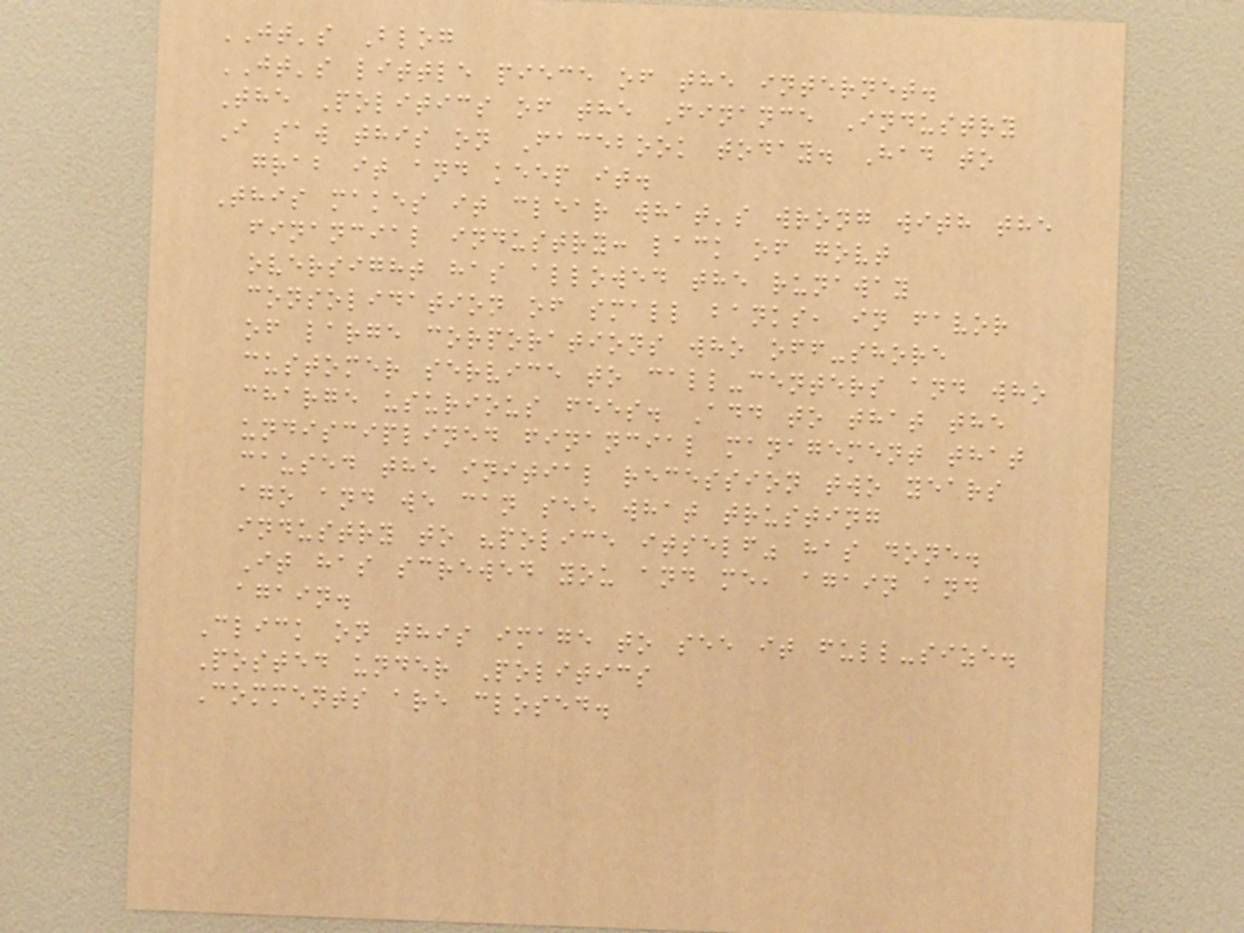JT's Blog
JT's little piece of the internet.
The Politics of the Finance Industry
I saw this on Facebook today. Had to
grab it and keep it.
This makes it clear what's wrong with the
financial industry: lack of govt
oversight has allowed the runaway
consolidation of small banks, in favor
of large corporations who off-shore
customer service to call-centers and who
charge usurious fees. Add to that the
undisciplined financial management that
caused the initial recession two years
ago and we can see what trusting
industry to "police itself" has done.
It has screwed you and me, again and
again.
Click on this image to see it full-size.
Posted under Politics
Comments are closed.
